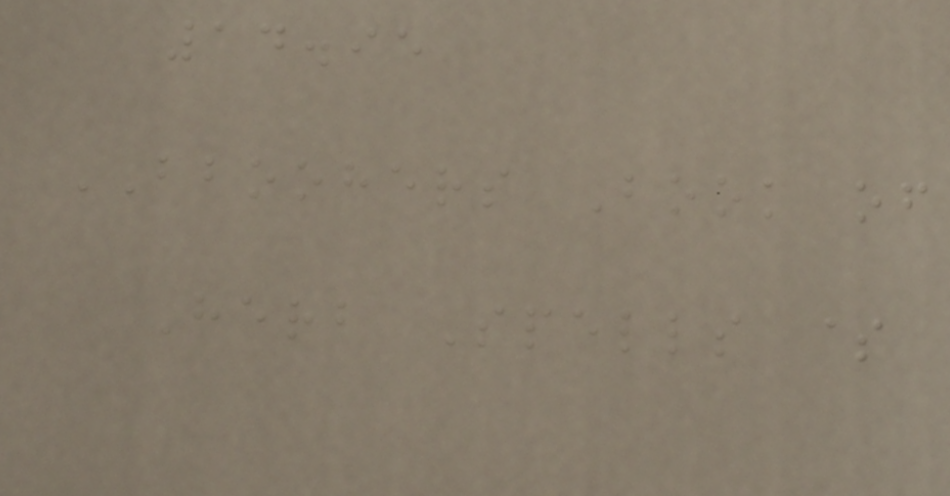14.95
BBOOHERS Book of
Herb Spells $
